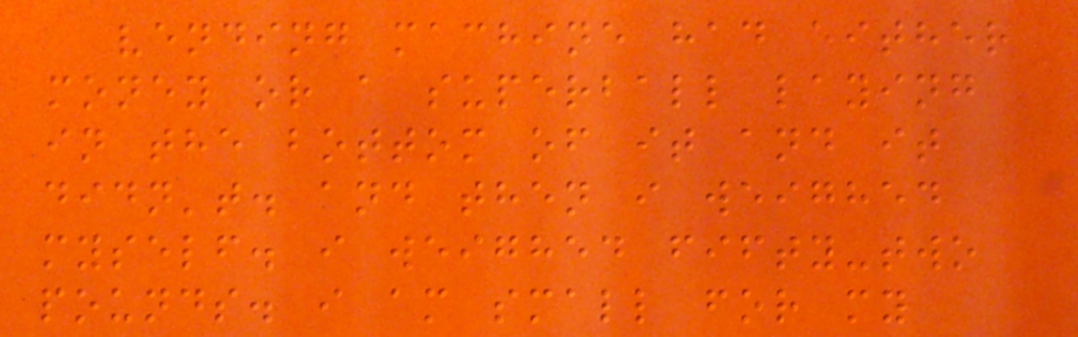vending machine had either
money or a superball laying
in the bottom of it and it
didn't. and then i weighed
myself. i weighed fifty-two
pounds. i am small for my
